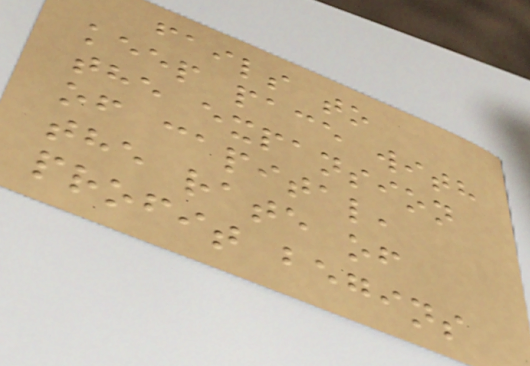fails to
keep pace with
the expansion
of capital,
the rate of
profit begins
